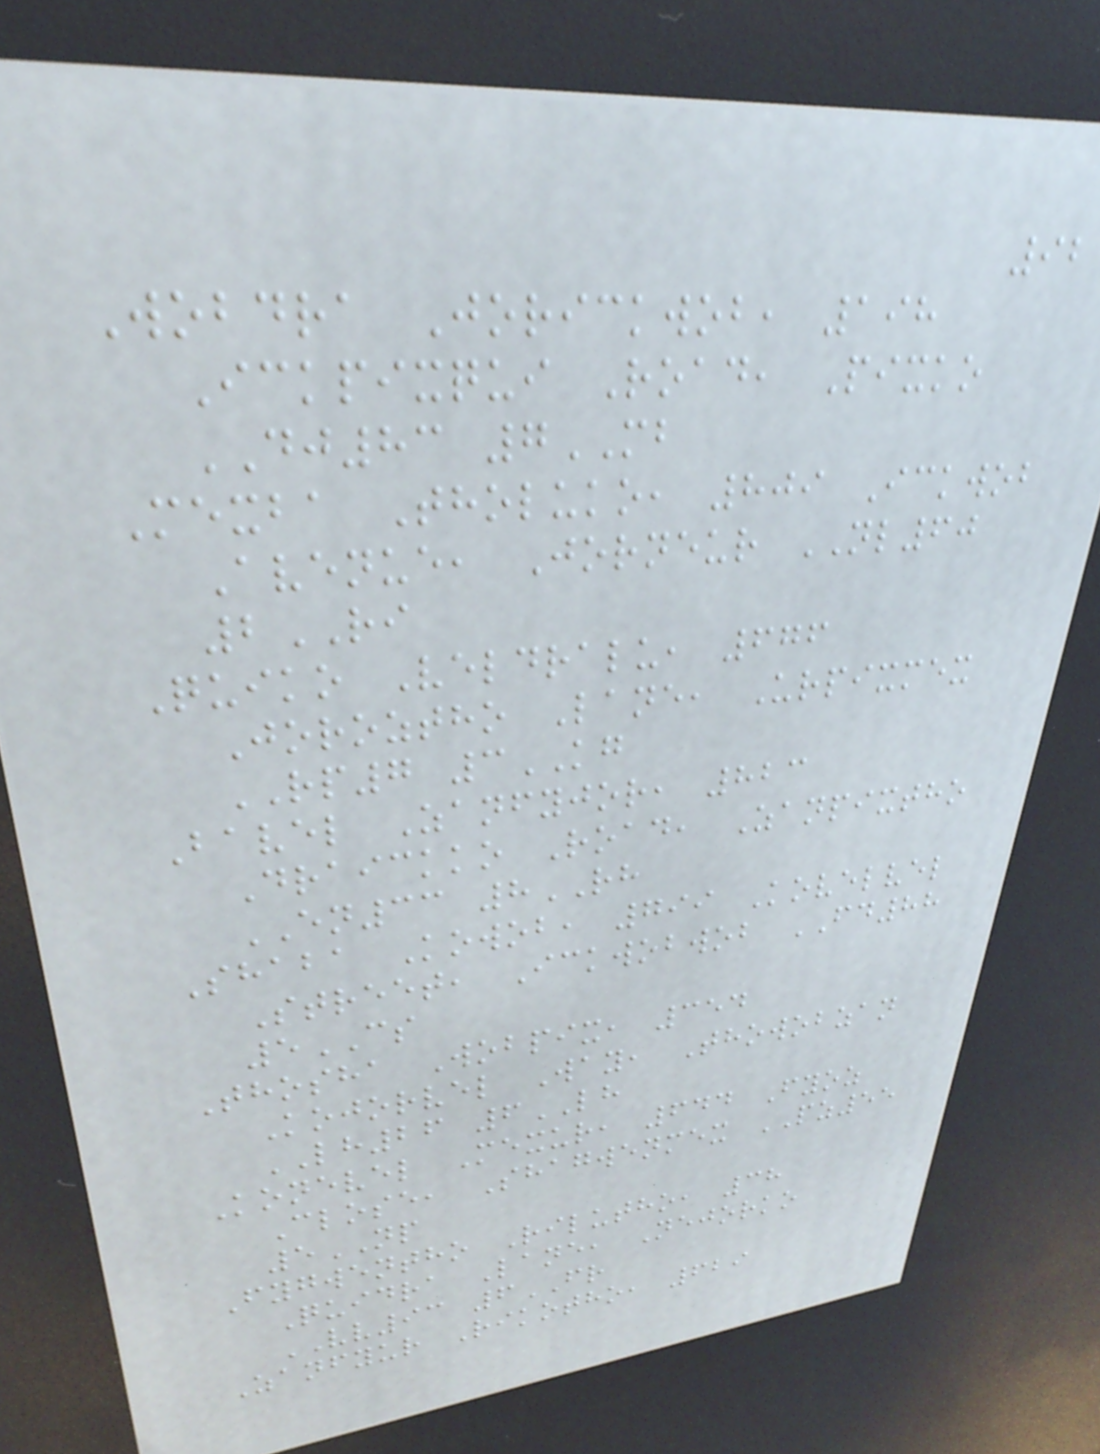92
Wobdra Jorickwob, 198
Ickpixqui Road, Pixko
DJ83 7MB
Mexba Tholuko, 809 Ickwob
Avenue, Jorneur NL60
2RI
Quiko Veldralu, 676
Joroztho Lane, Urpixmex
RP7 3KG
Bavel Zanfyjor, 823
Draickko Road, Zanpixtho
EN33 8RH
Shaba Kowob, 799 Kovelvel
Street, Ickwobwob FD88
5CS
Thosha Wobpix, 354
Kojorvel Way, Thowobzan
LH26 6LH
Konevel Mexur, 644 Fyoz
Close, Shagwenmex PZ55
5NP
Fygwentho Rilutho, 38
Quidra Lane, Nejorko
VV93 6FR
Zanfyur Rikotho, 629
